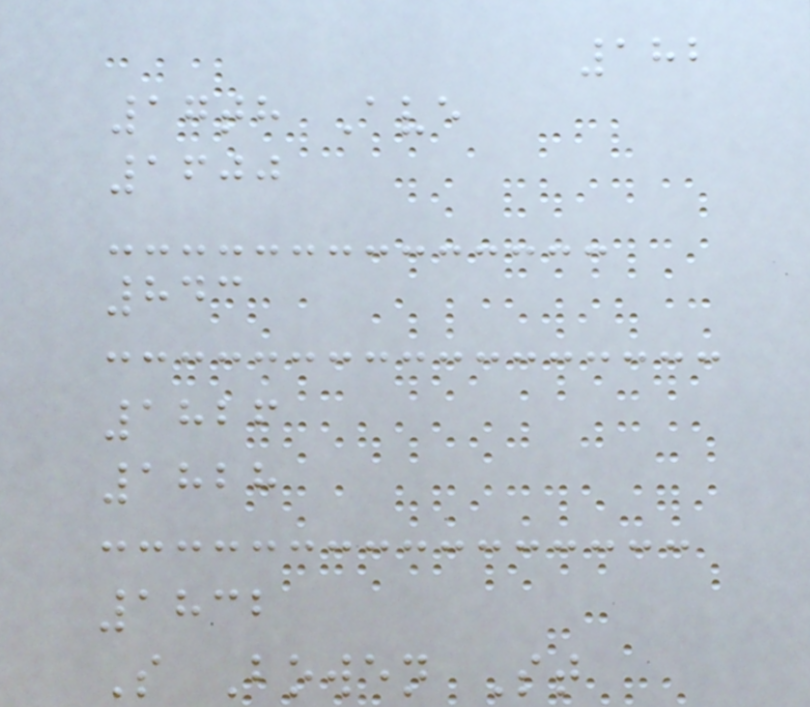182
17th Ave
1600
843
1826
1828
1832
S Bowen St
